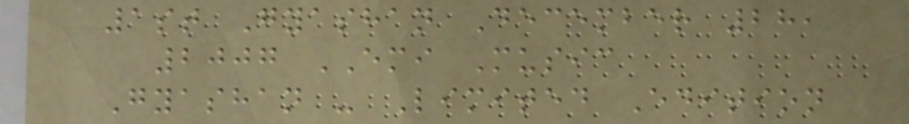1st Gyashan December 28,
2007 EMI Music
Gyashan - Limited Edition
